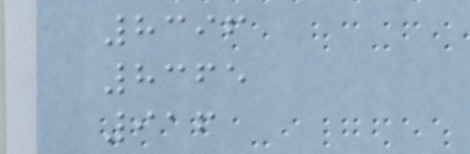8396
8365
916
